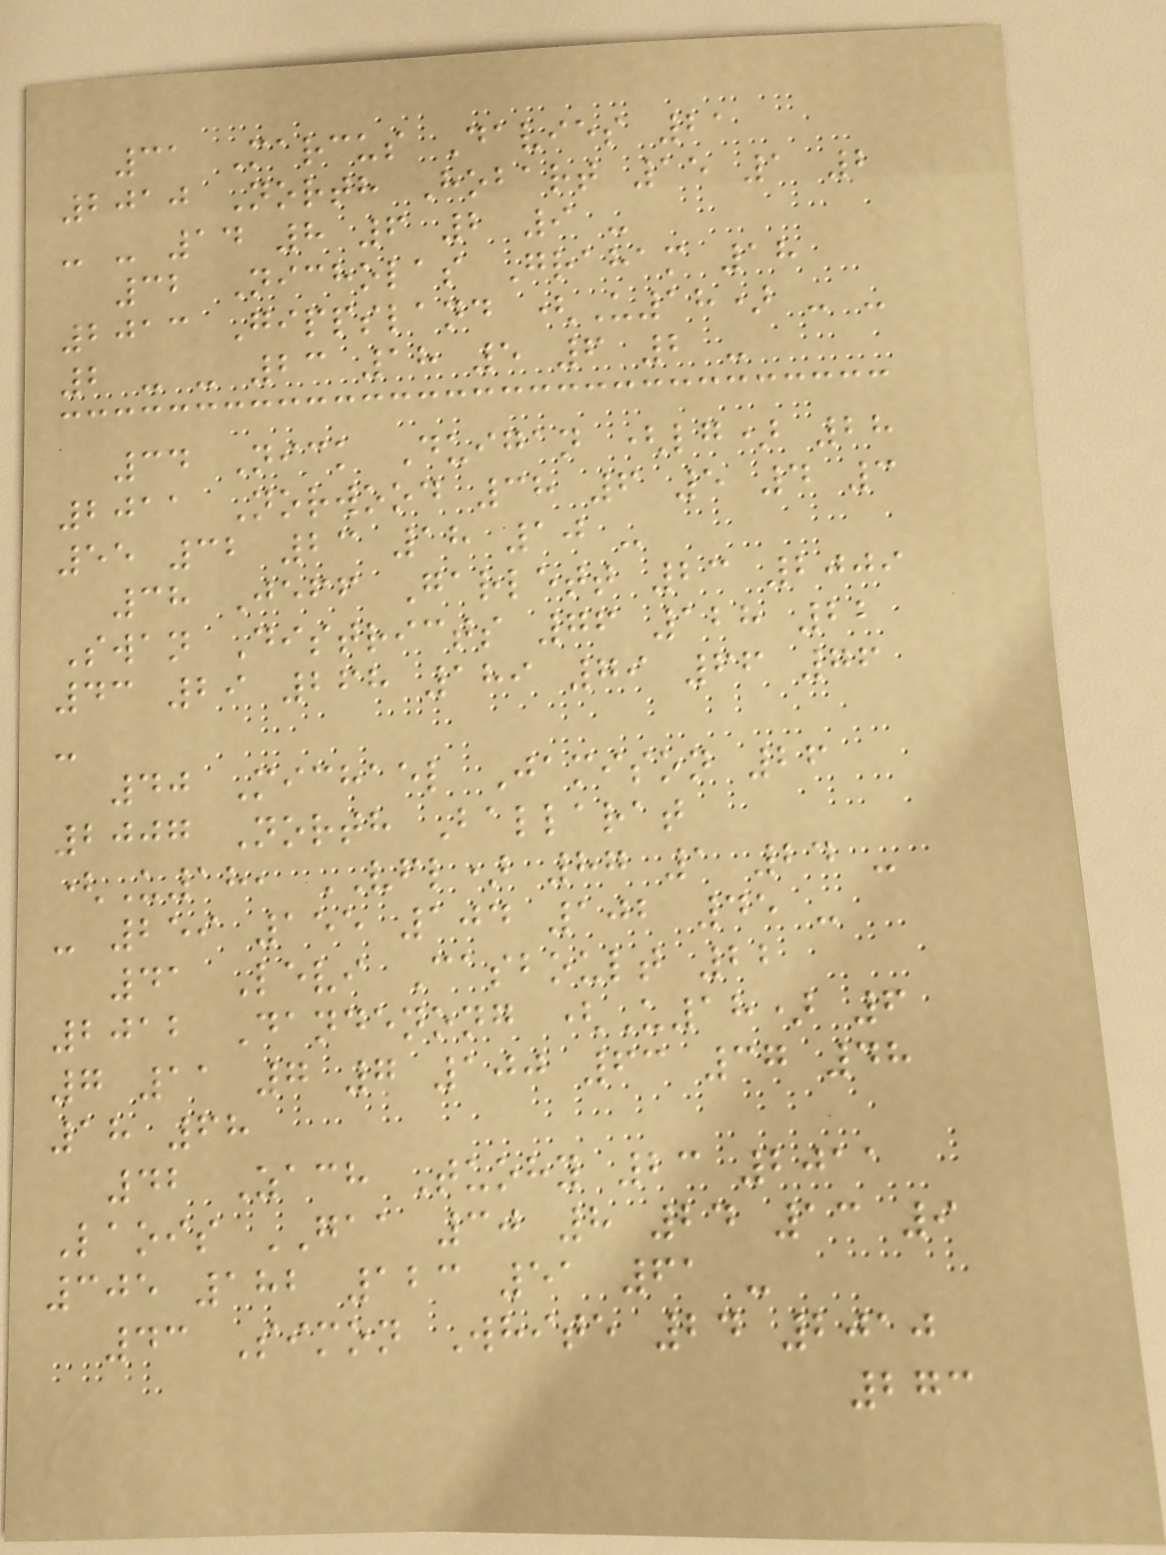31 Marcus Davies 21
2010 North Hobart 15 1 2
- - 14 8 6 2 9 -
32 Nicholas Graham 18
2013 Gippsland (U18) - -
2 - - 23 18 5 6 2 -
34 Nick Duigan (lg) 28
2011 Norwood 38 6 5 4 3
55 32 23 18 10 -
38 Jeff Garlett 23 2009
Swan Districts 76 128 22
43 29 268 189 79 66 76
-
40 Michael Jamison 26
2007 North Ballarat
(U18, VFL) 87 1 24 -
- 259 155 104 102 45 -
41 Levi Casboult 22
2012 Dandenong (U18) 6
7 11 7 7 100 63 37 48
18 68
42 Zach Tuohy 23 2011
Laois GAA 30 8 24 13 9
305 182 123 51 61 -
43 Simon White 24 2010
273
